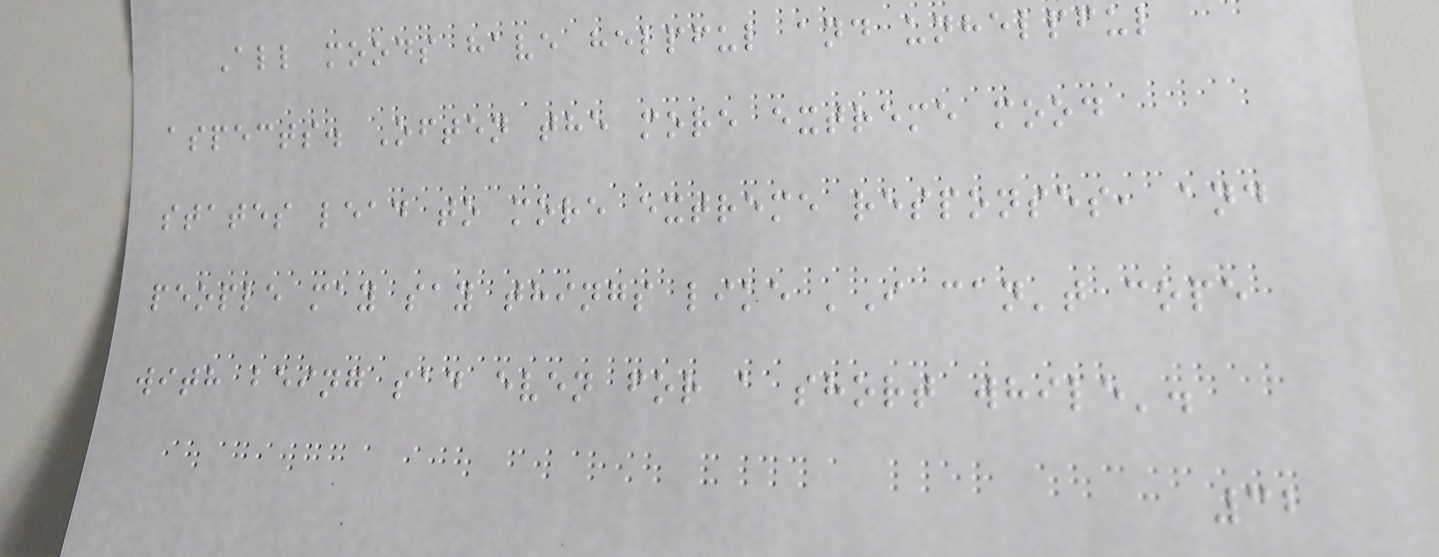All moods have helpful and unhelpful
aspects. Often the more extreme mood
states lead to more extreme responses, and
people may say things like 'I can't cope
with being sad even for a short while'.
32
